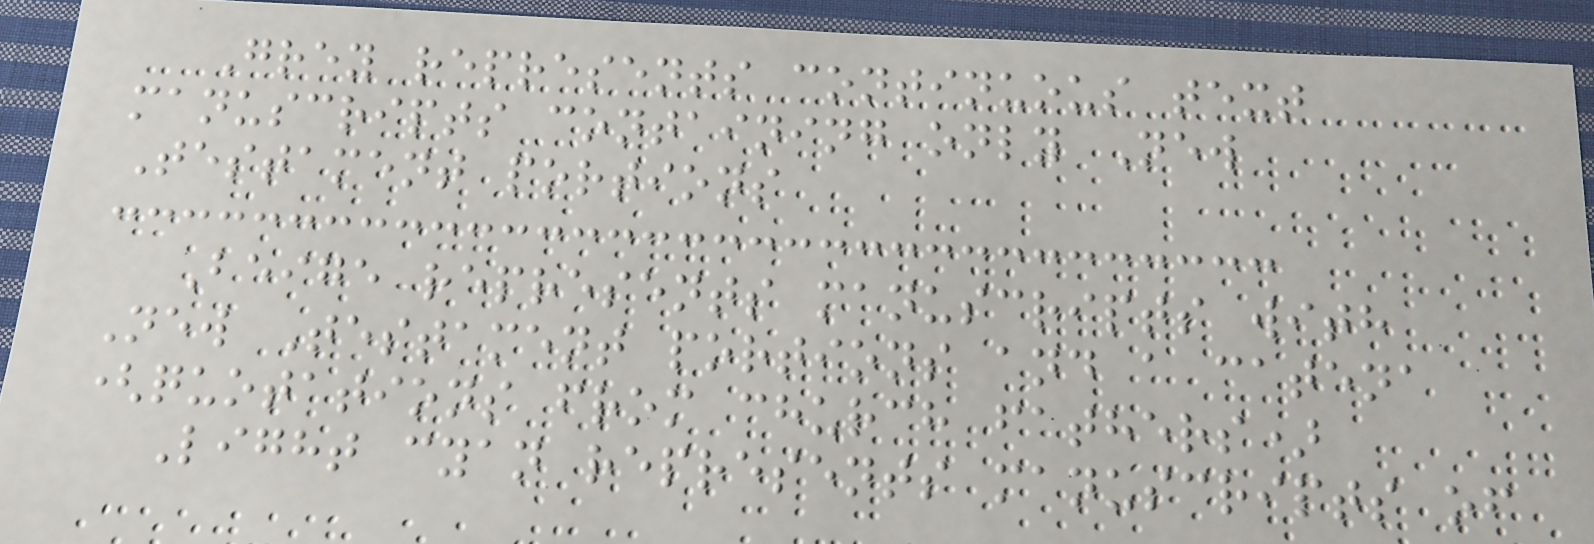Grey represents continuous text
manuscripts containing only New
Testament portions
Beige represents manuscripts with
New Testament portions and a catena
(quotations from church fathers)
Light cyan represents manuscripts of
